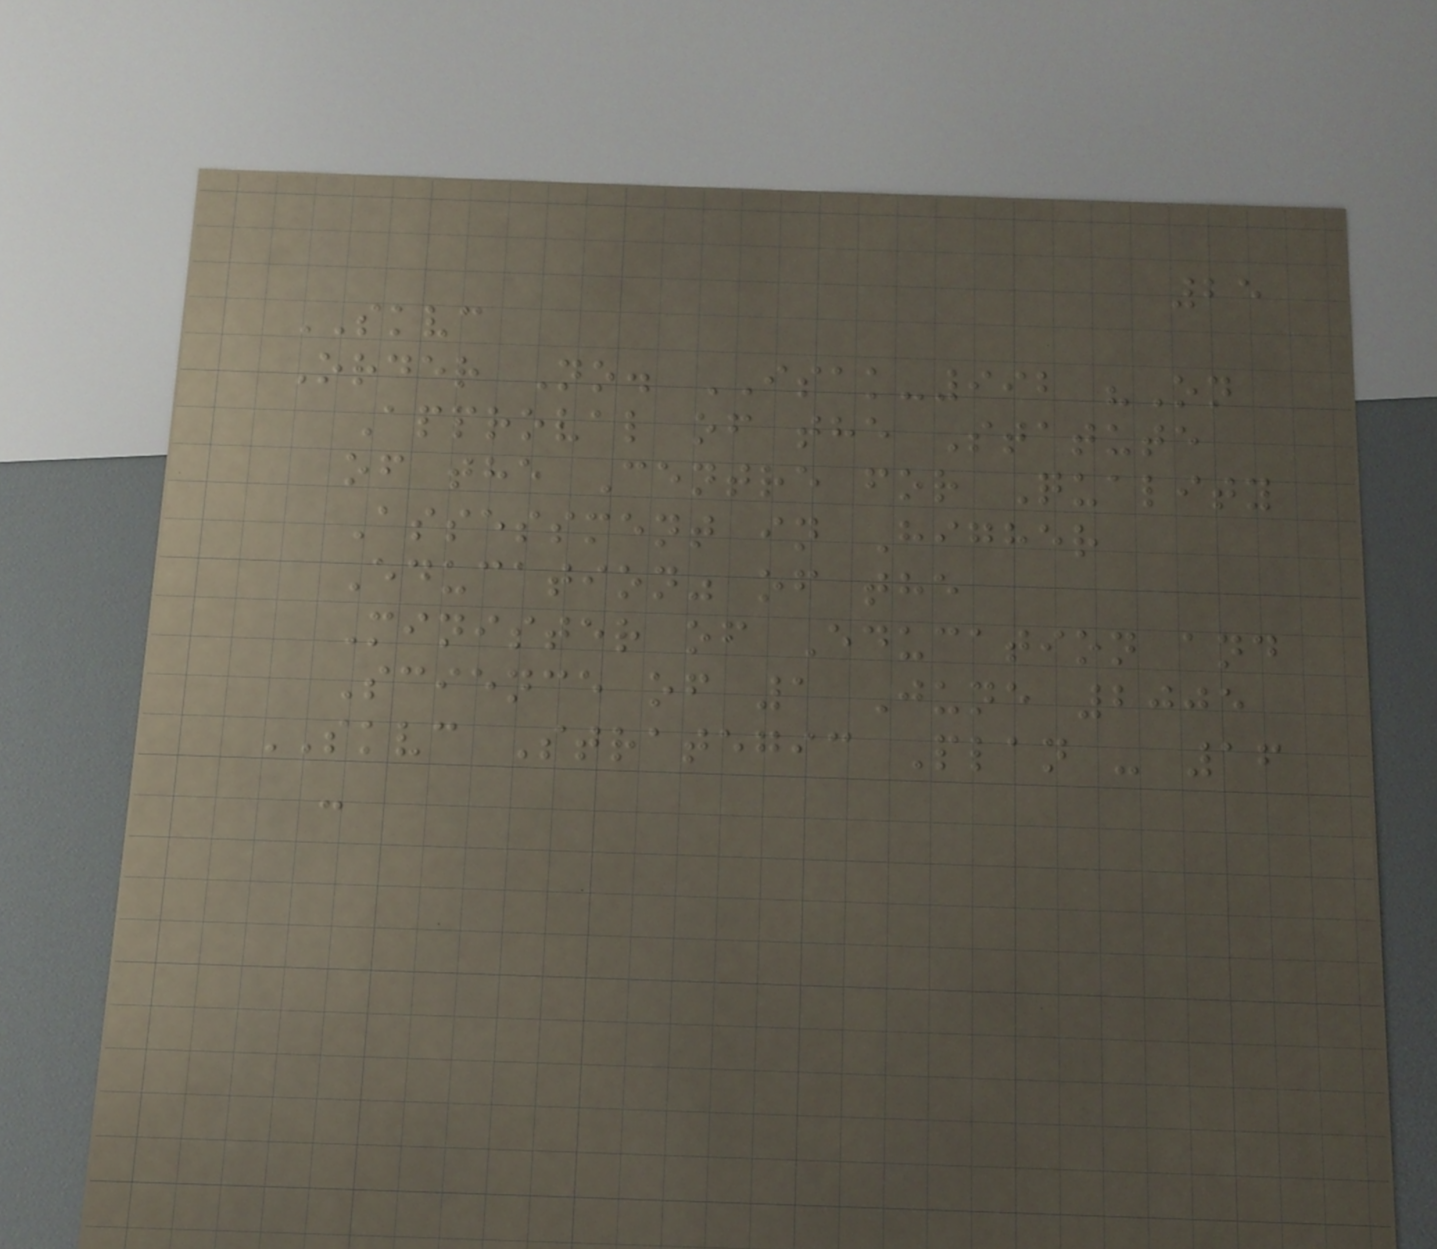25
SKVC
Order No. ISAK-992 "On
Approval of the Statute
of the Centre for Quality
Assessment in Higher
Education" of the
Minister of Education and
Science of 1 June 2005
SKVC Strategic Plan - 16
-
